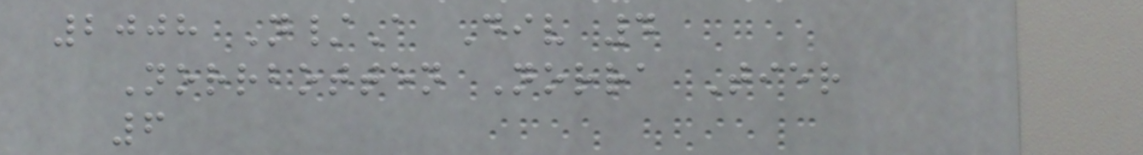2008 N/A Div 4
Norrbotten Norra Tier
6
